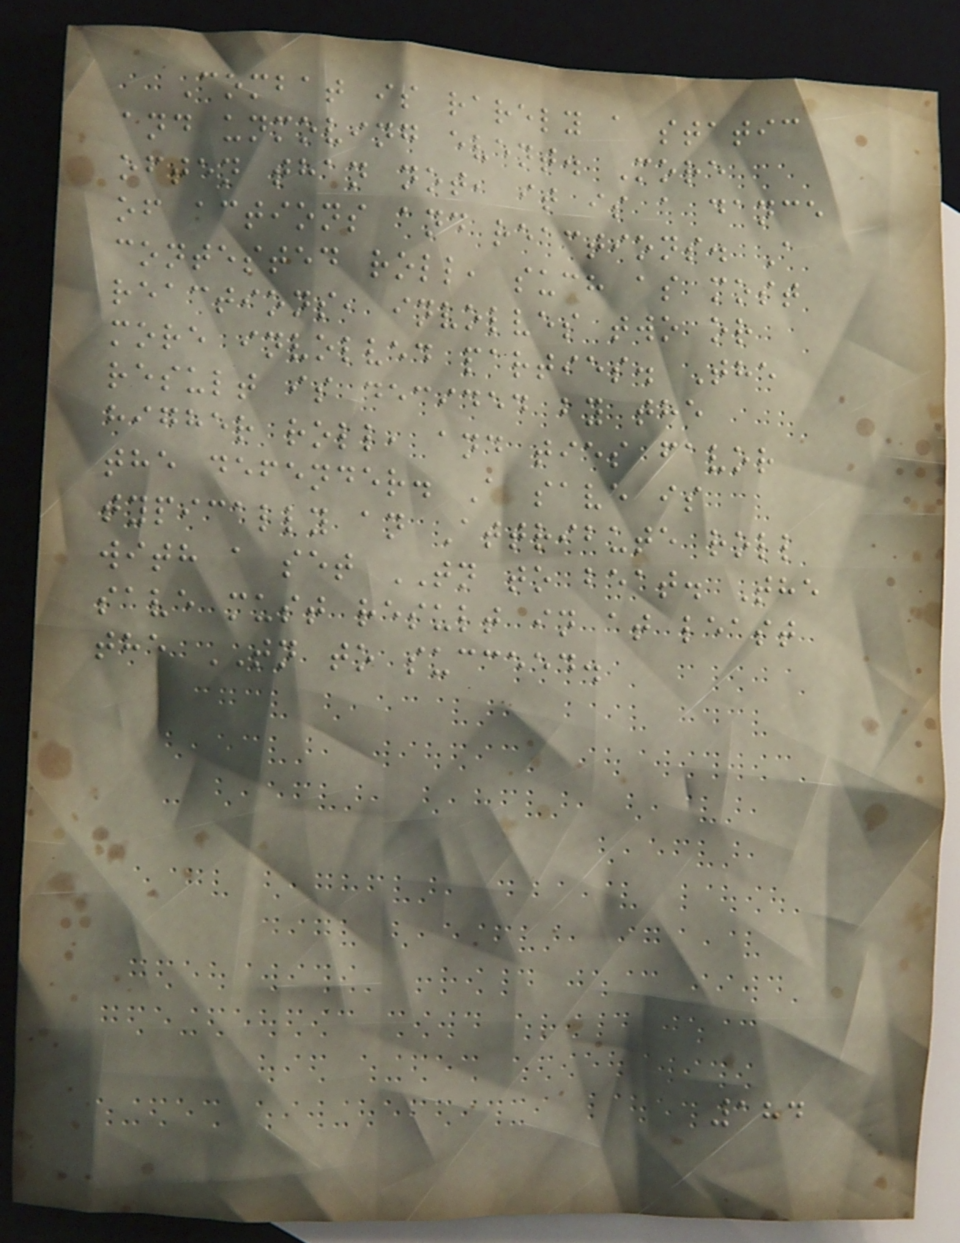Combat is rarely a static
and unmoving event. More
often than not, it is a dance
of actions and reactions. A
contested roll, such as most
reactions, involves two or
more involved parties. The
result is decided by the
higher roll, and ties favor
the defender. A save is
typically an Attribute roll
with a set TN to beat. The
save must result in at least
the TN to succeed.
184
